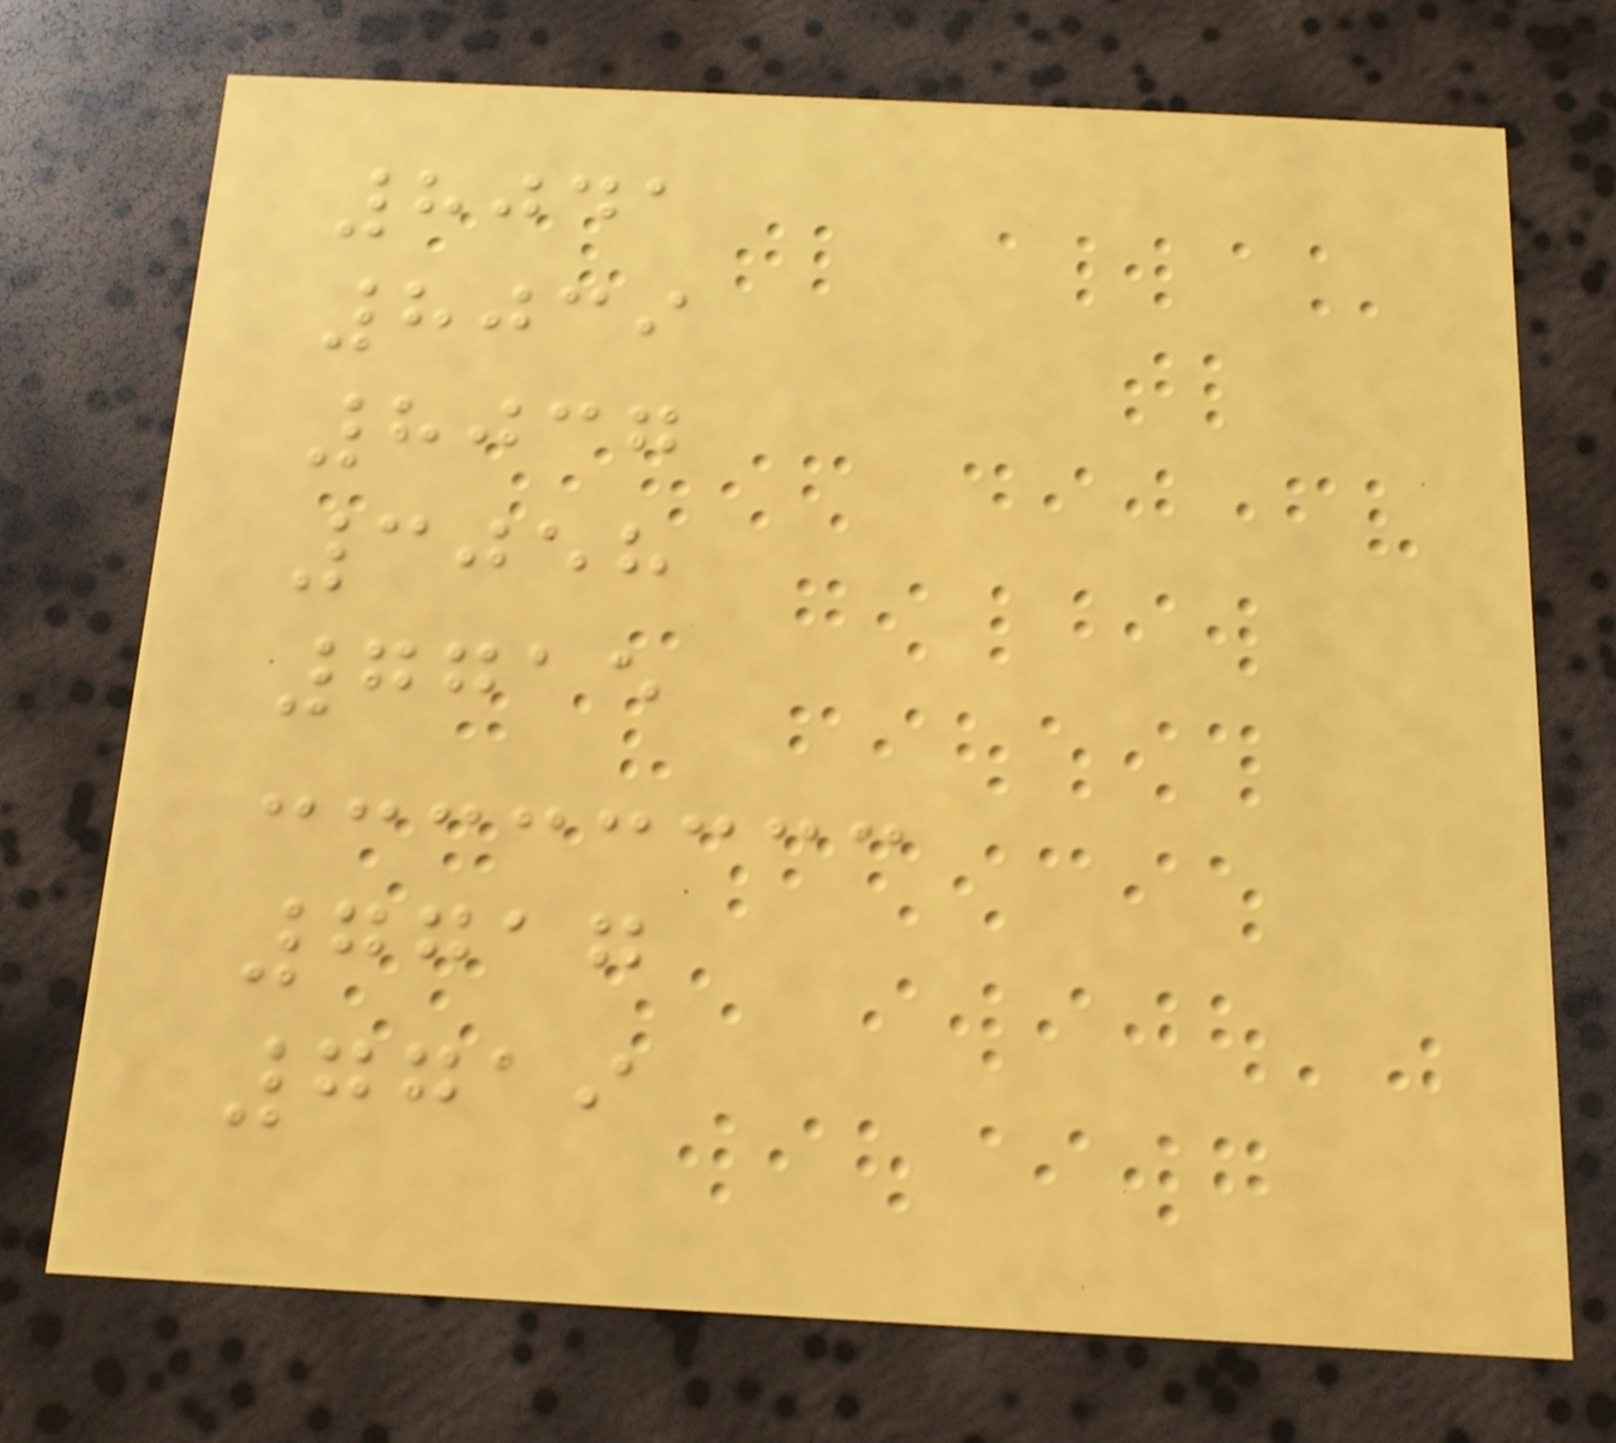8041
8039
8037
3058
7715
7717
7719
